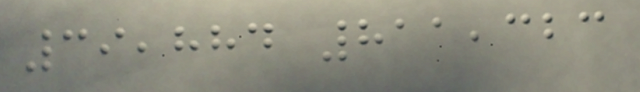39,884 811,323
